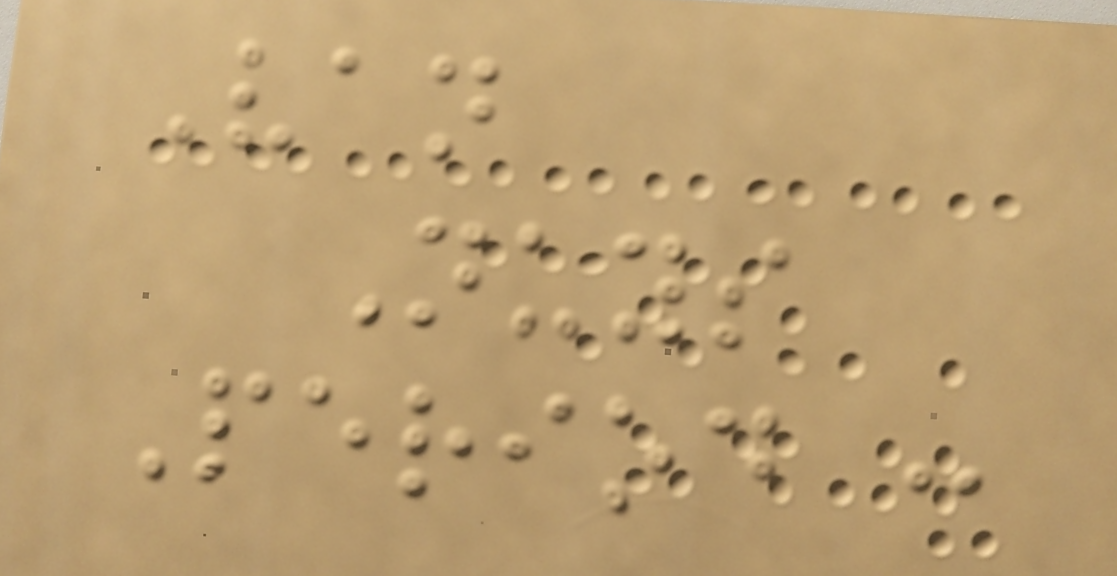Van
Nuys
Period :
